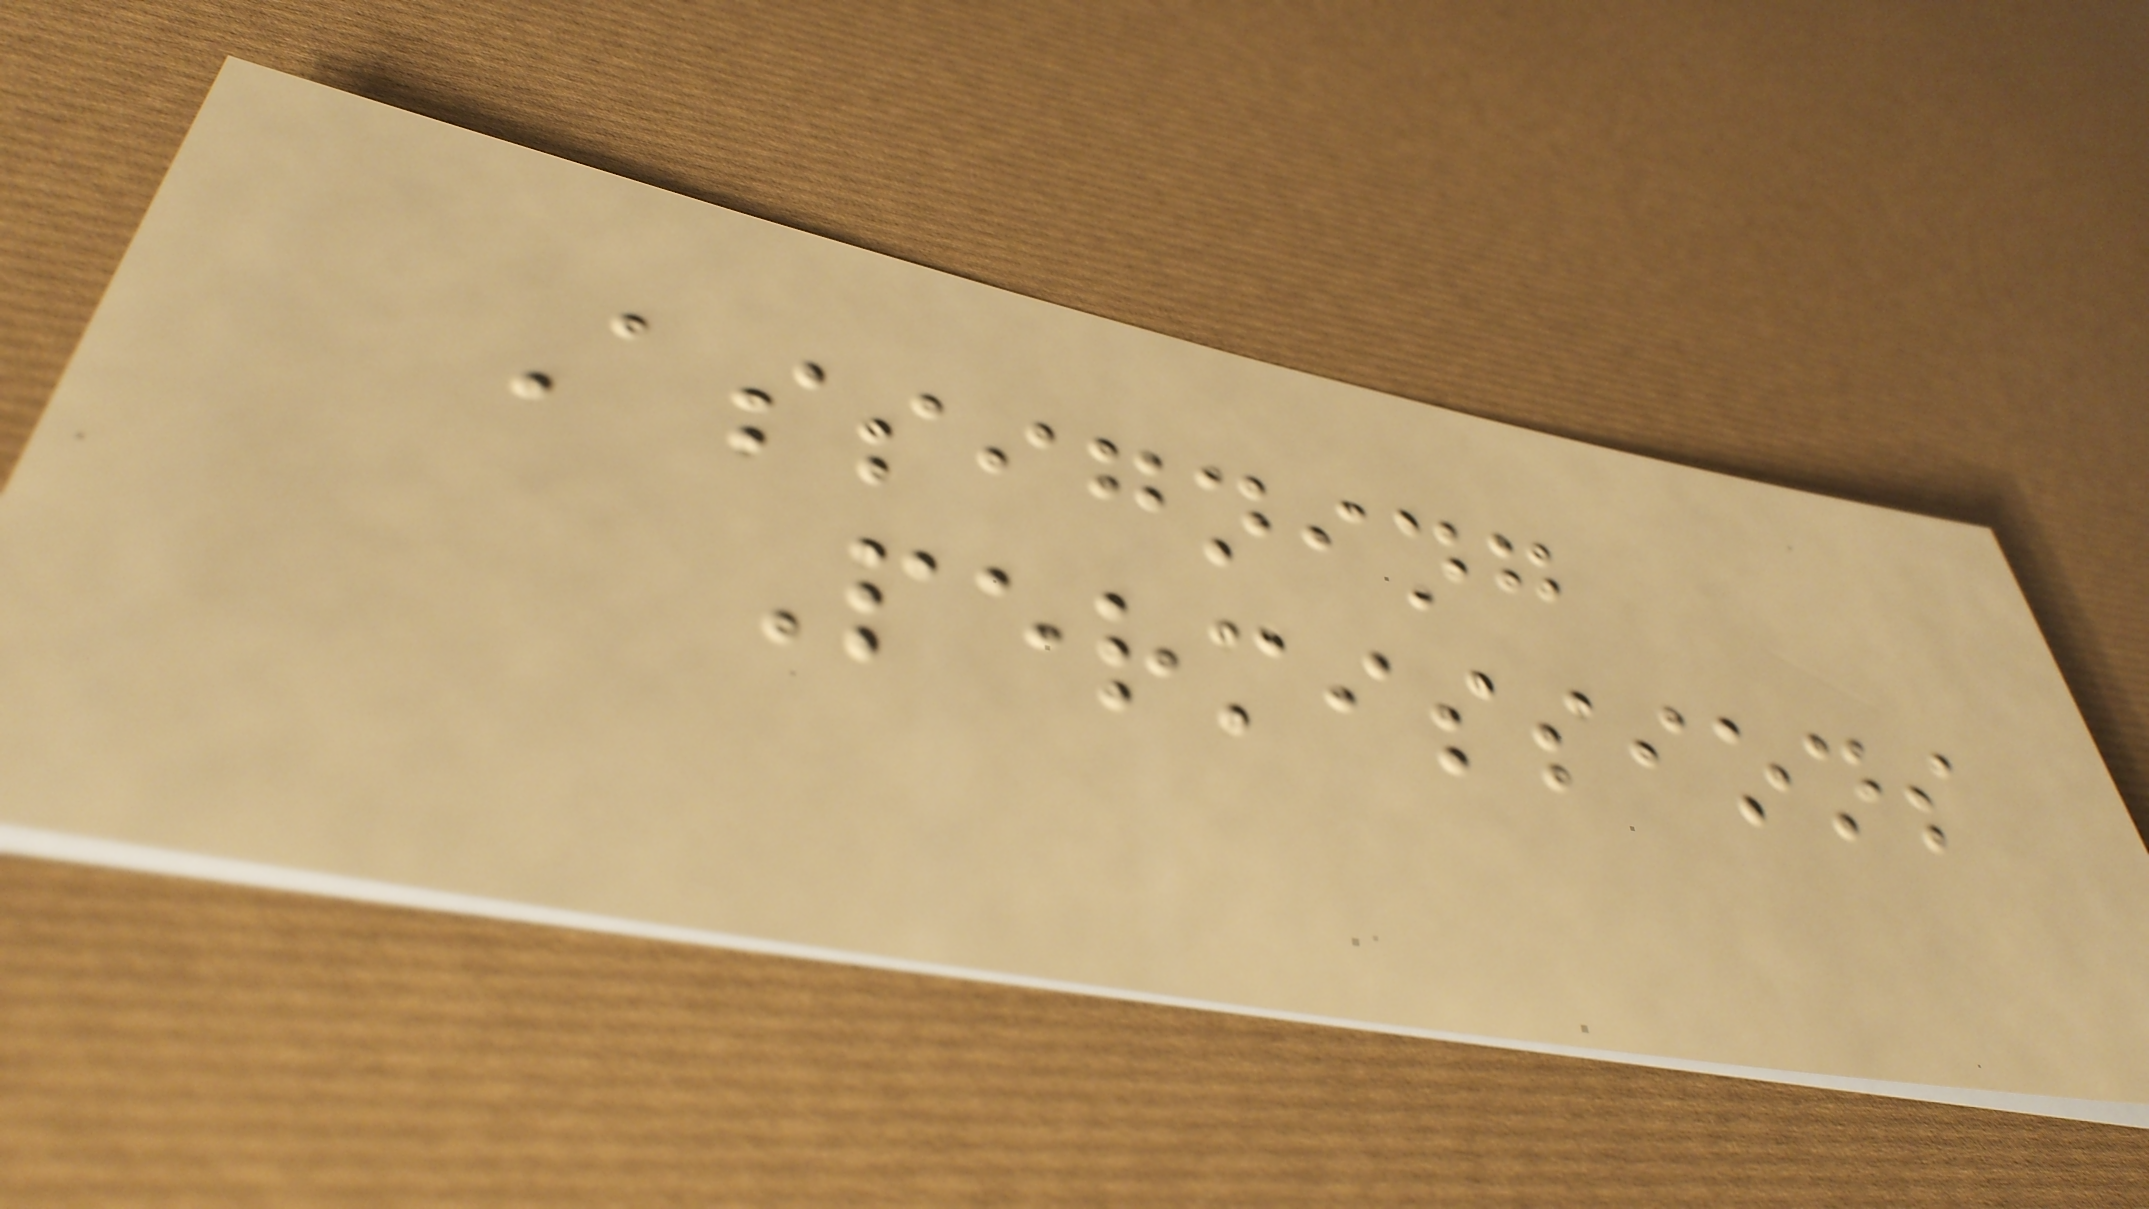Assigning
Permissions
